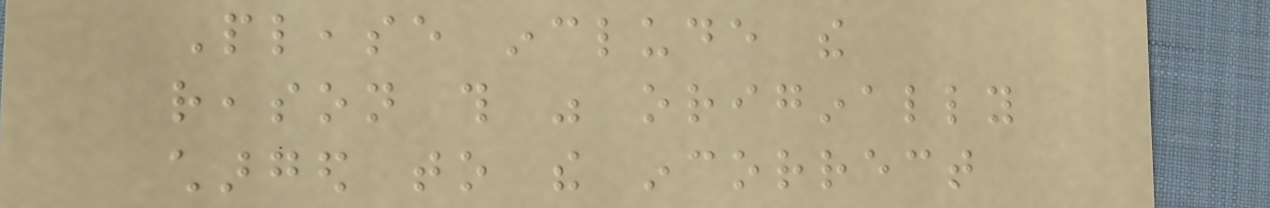Please include the
reason this was originally
charged to the incorrect
